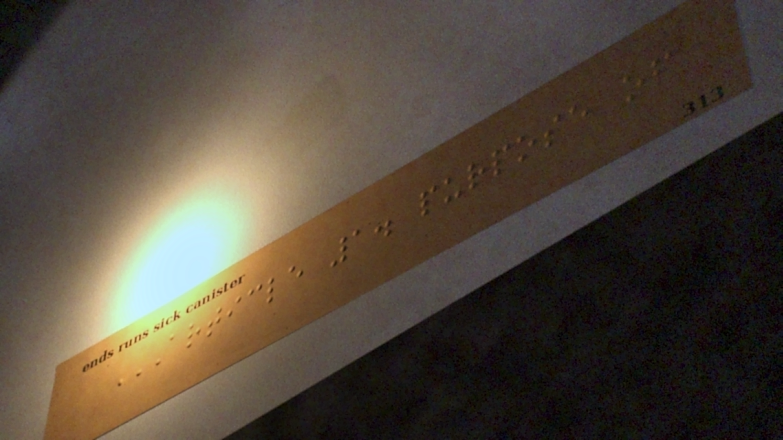ARTICLE 1. PURPOSE OF
